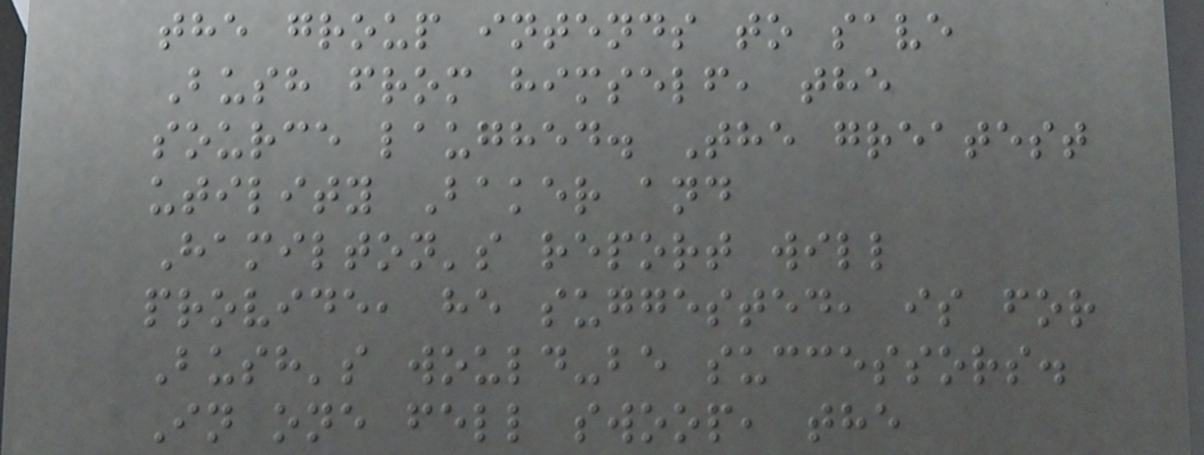the group intends to save
Bush from himself, the
source laughed. The greatest
utility Baker and
Hamilton's report will
provide, he suggested, is for
Bush's would-be successors.
In one fell swoop, the
